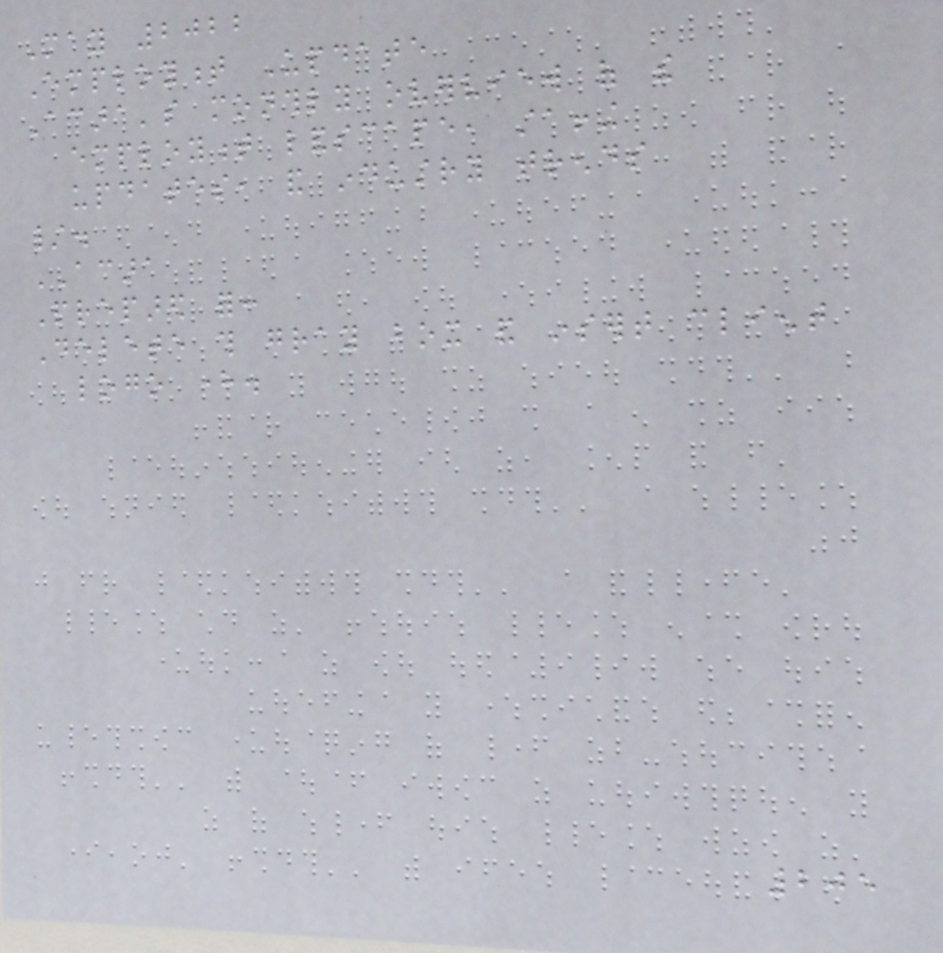May 2022
Employment Update
Acara's monthly overview of the
employment landscape, staffing
updates, and industry trends
/.
ACARA
Prepared for:
Delete this gray box and insert client
logo here.
205
